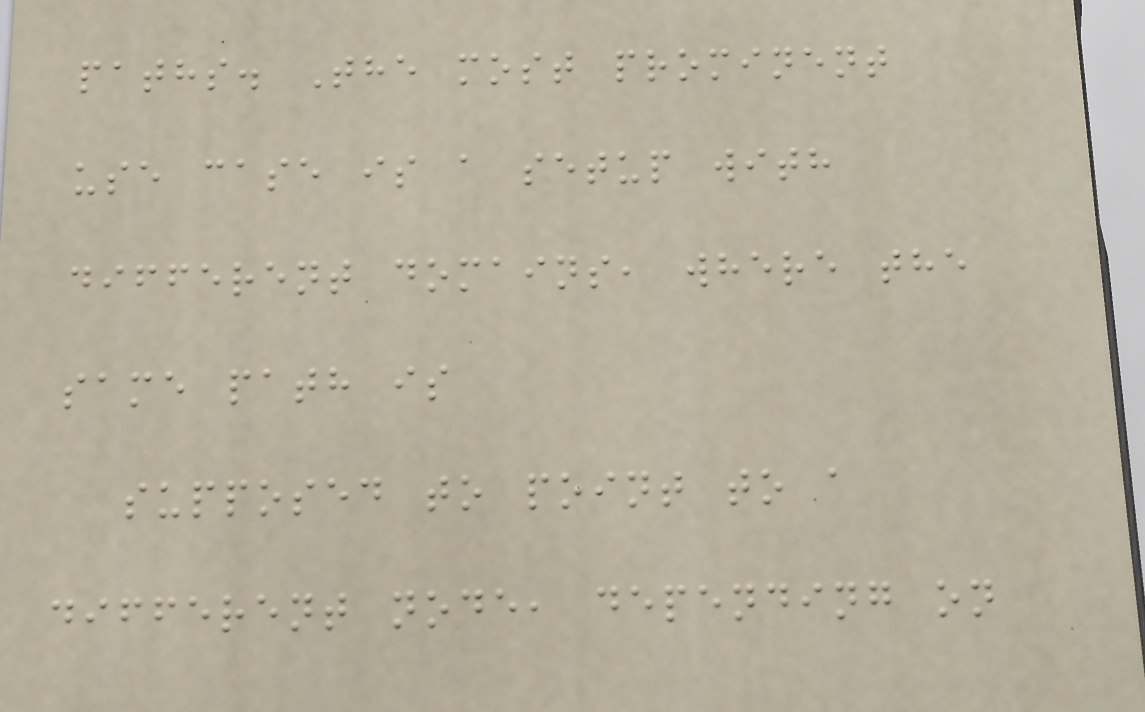paths. The most prominent
use case is a setup with
different domains, where the
same path is
supposed to point to a
different node, depending on
